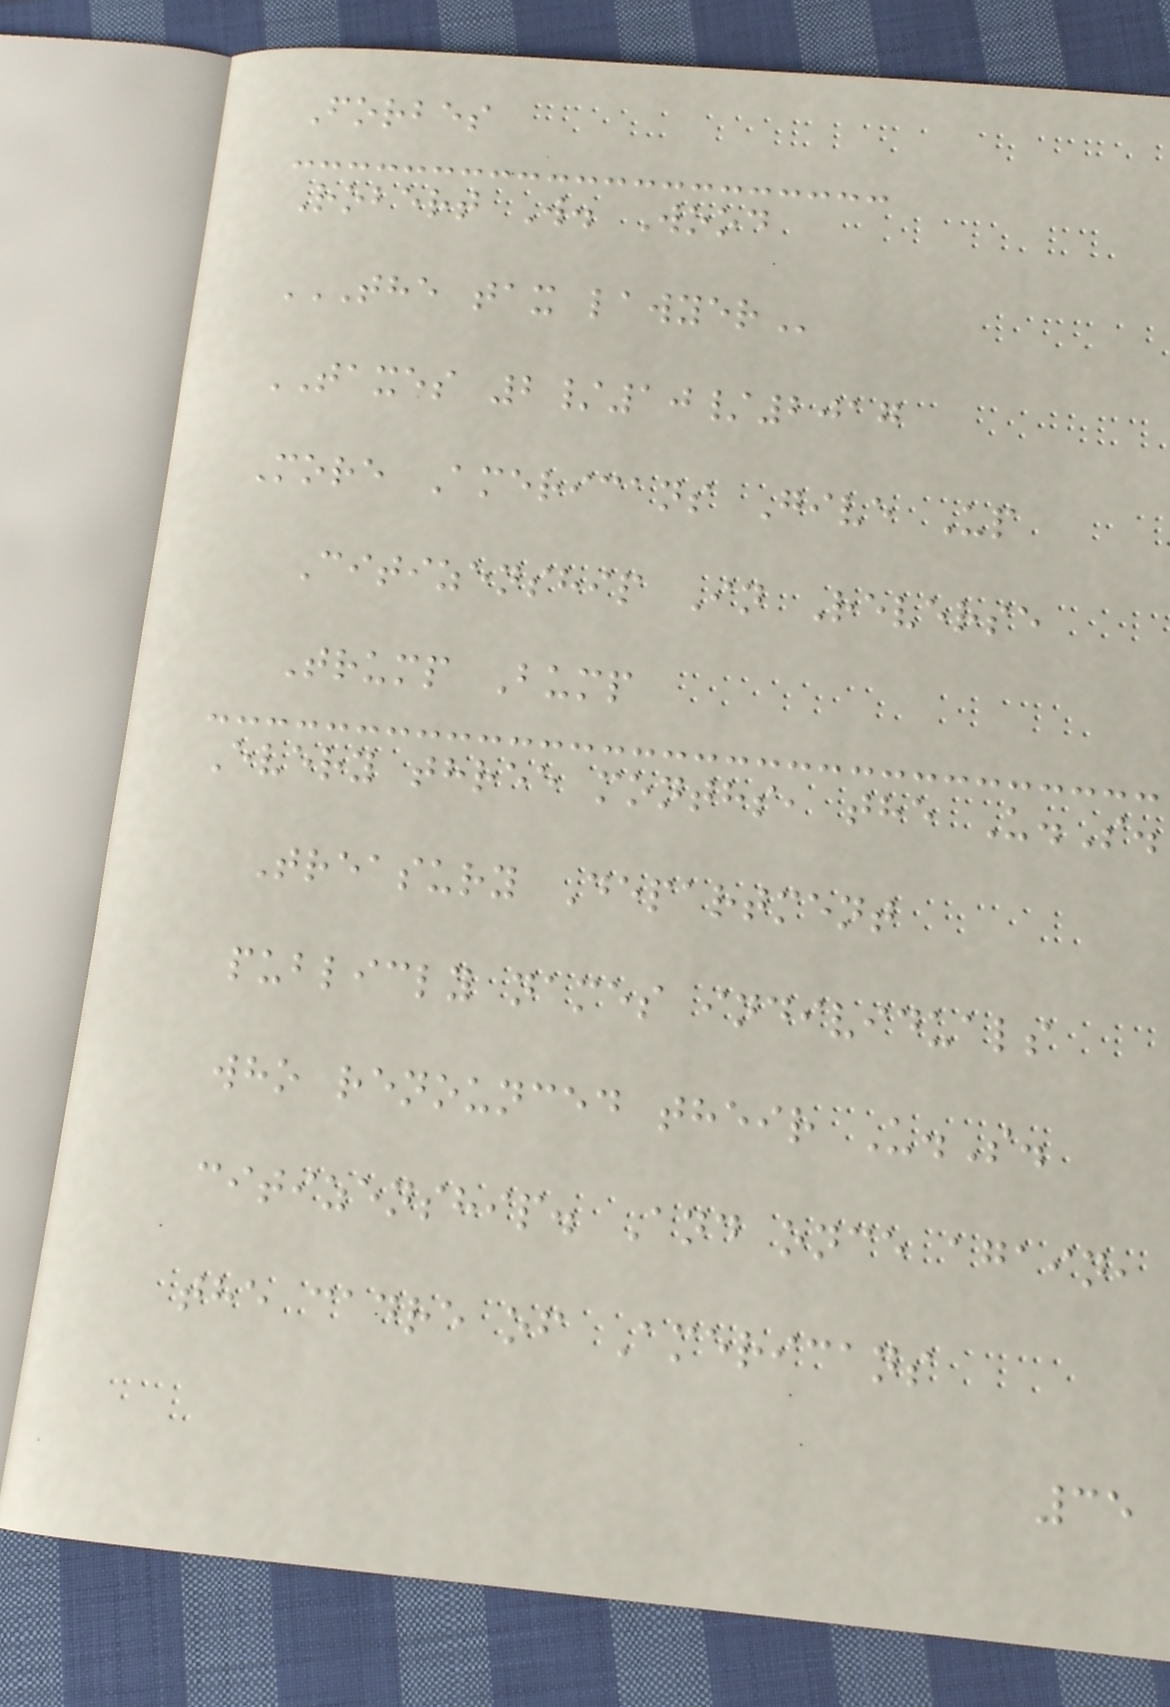Forbes
Robert W. Wood
THE TAX LAWYER
TAXES 2/10/2017
More Americans Give Up
Citizenship In Reverse
Trump Bump
Every three months, the U.S.
Treasury Department
publicly names individuals
who renounced their U.S.
citizenship. And once again,
the cadre of Americans
35
